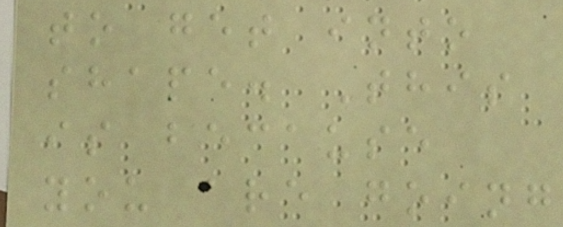to get into
shape. This
is because
you are going
